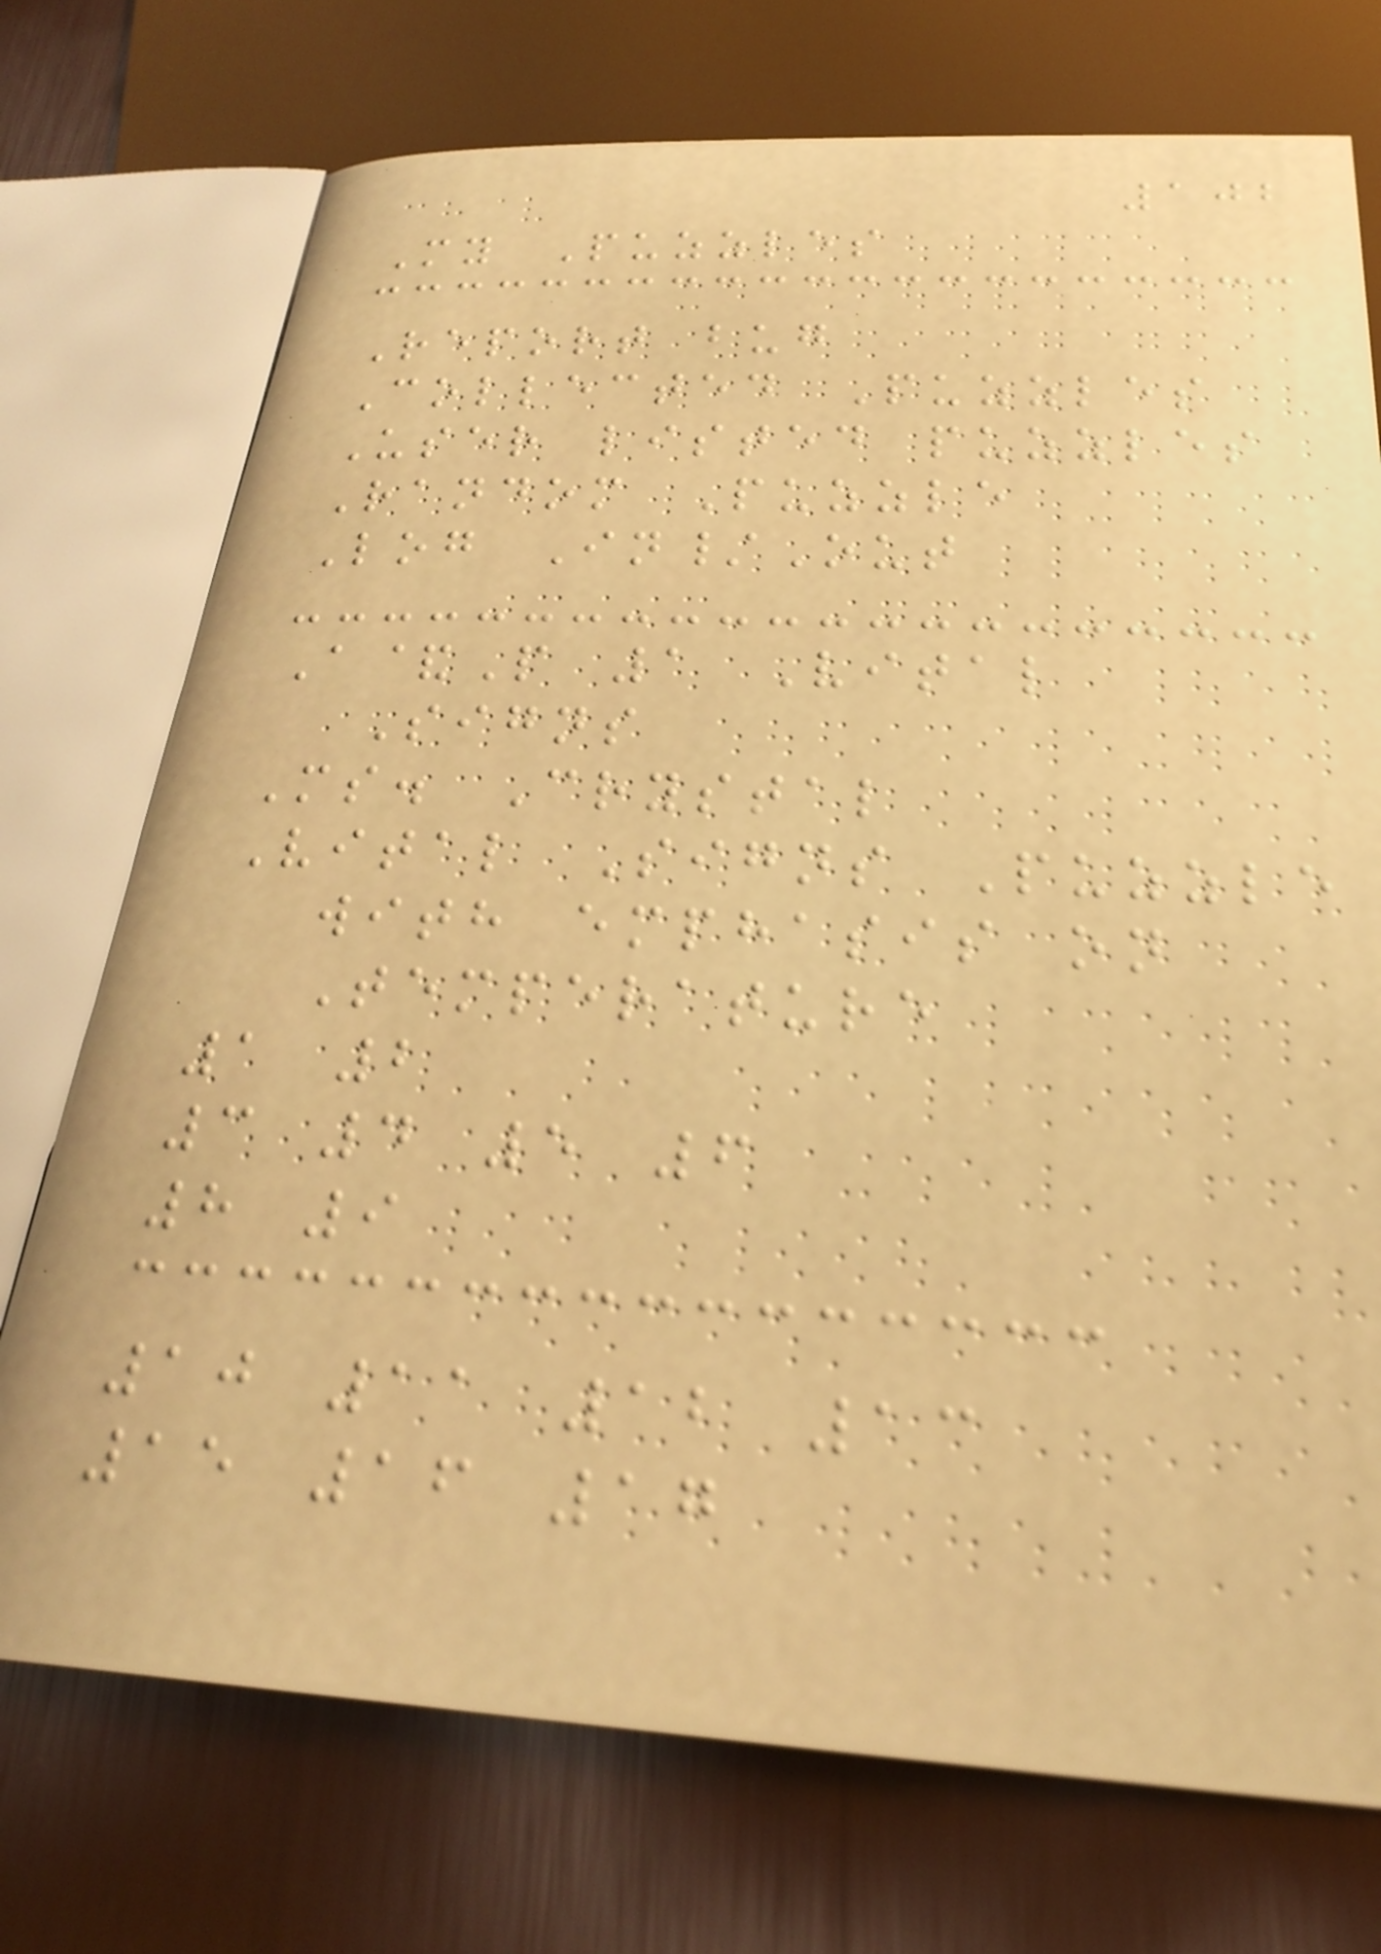102
My Puzzles
Report bug
Collected Puzzles
User listed puzzles
Random Puzzle
Log In/Out
A&P 1 Vital
Signs
Ms. Crystal
Vital Signs Puzzle
with emphasis on
Temperature
1 2
3 4 5 6
8 9
10 11 12 13
15 16 17
